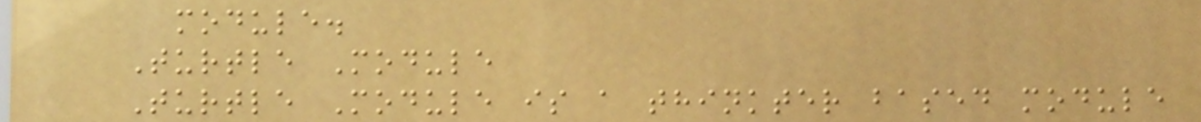module.
Turtle Module
Turtle Module is a thinkter based module
